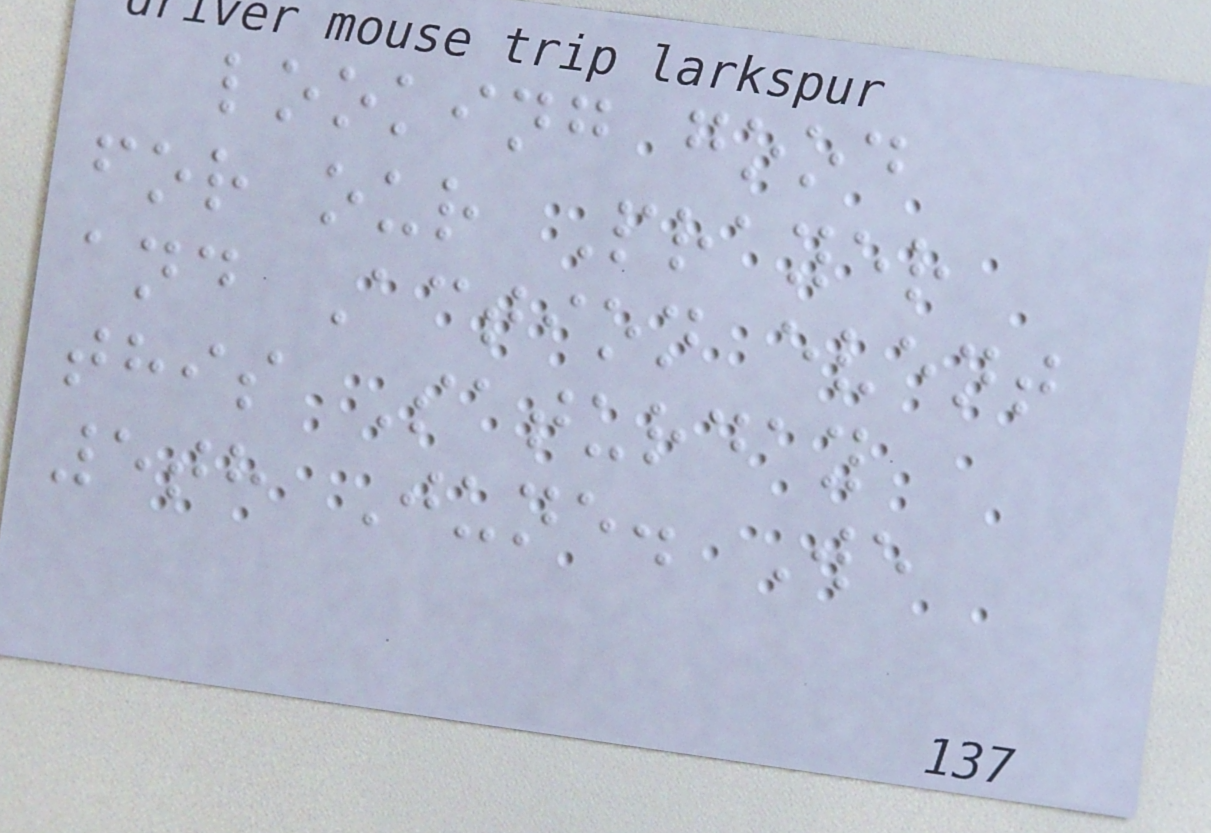looking good
for our Prayer
and Action event
this Saturday
5th June. We
